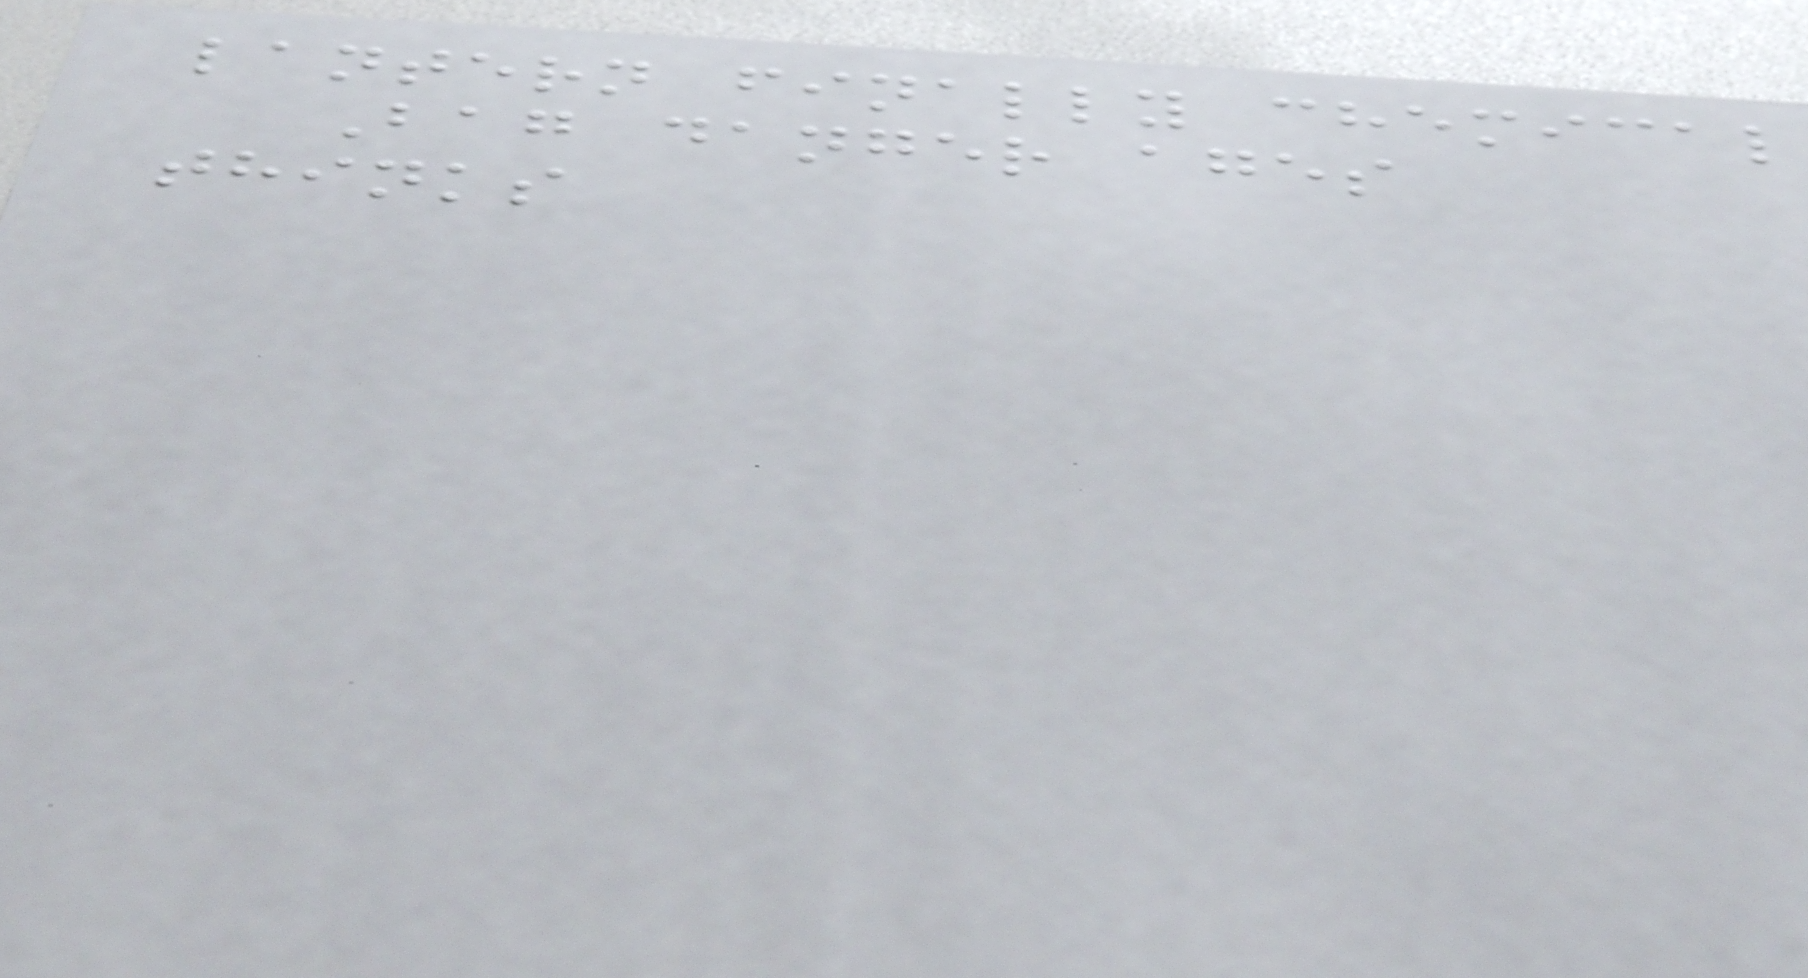lantern finally chemical
Bag danger ages
thinks
